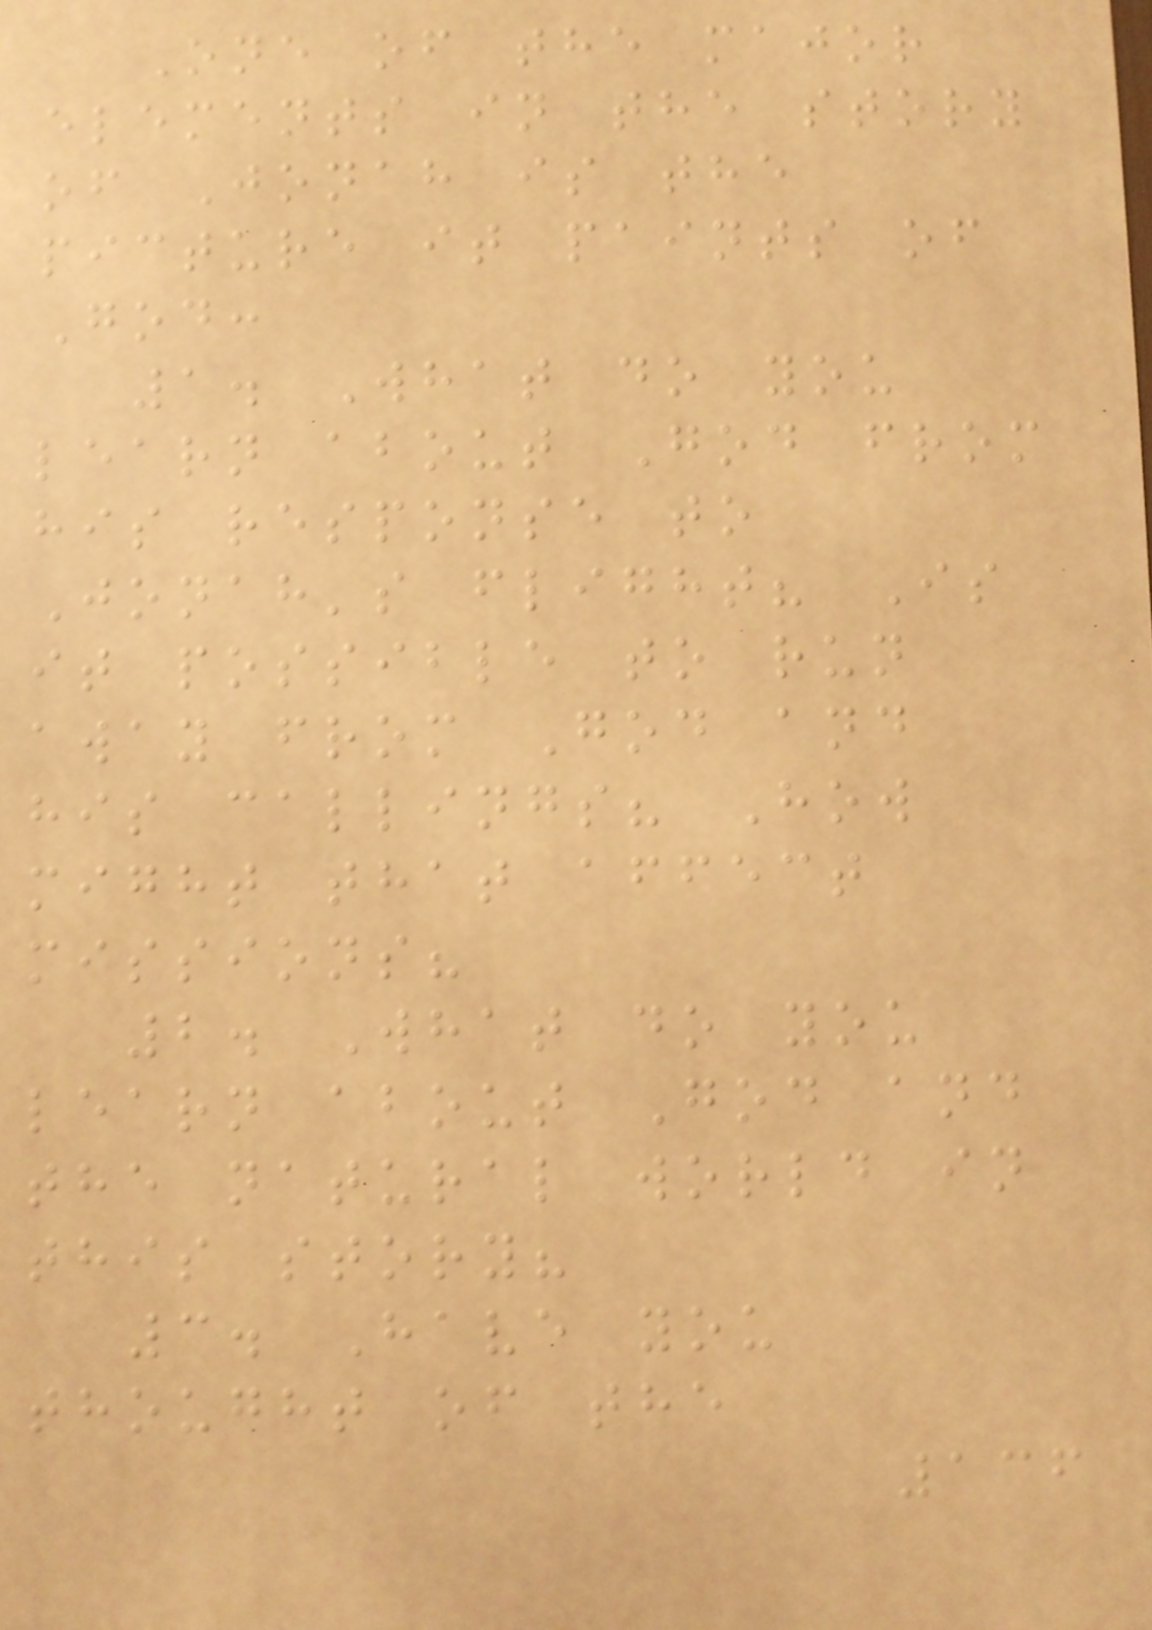One of the major
elements in the story
of Jonah is the
picture it paints of
God:
1. What do you
learn about God from
his response to
Jonah's flight? Is
it possible to run
away from God and
his callings? How
might that affect
missions?
2. What do you
learn about God and
the natural world in
this story?
3. Have you
thought of the
136
